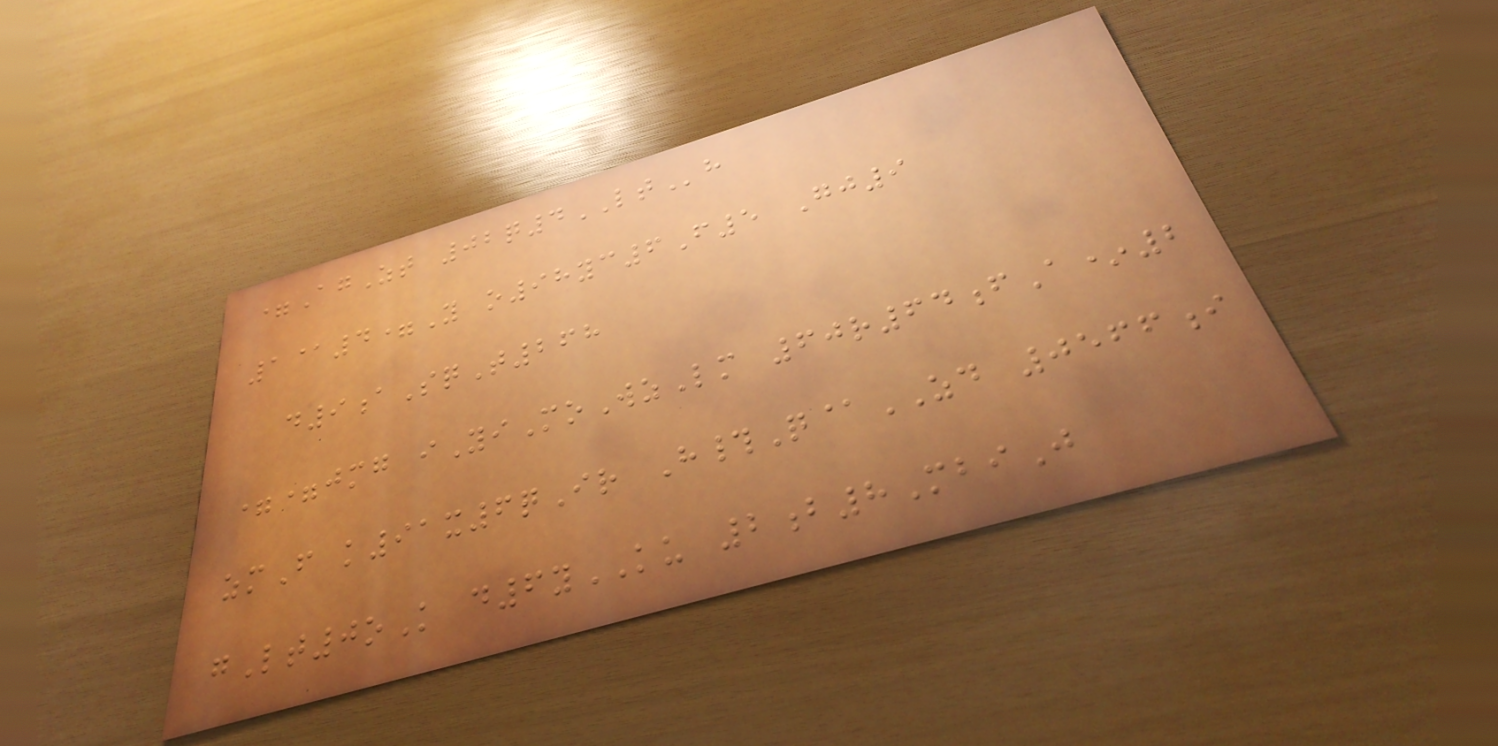=AgZt 02q4LTh
1@4=Y o98yc6F5 Gj9
d9aSqT268
==jmg iYiMoWzLm 60r64fA*2
zmF k91x6qIr H#Q@ZD 0566i
gLt0oK d6yKU 2b8MbiJ
